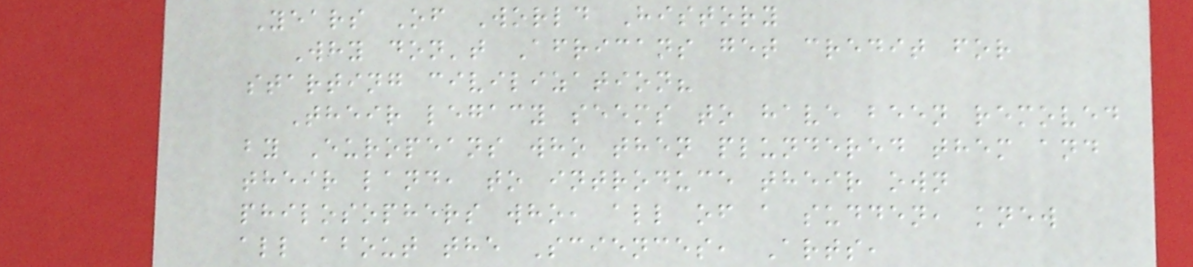Years Of World History
Why don't Africans get credit for
starting civilization?
Their legacy seems to have been removed
by Europeans who then plundered them and
their land, to introduce their own
philosophers who, all of a sudden, knew
all about the Sciences, Arts,
